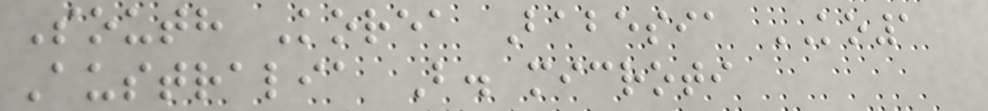South Korea Babesia KO1
Australia B. microti
